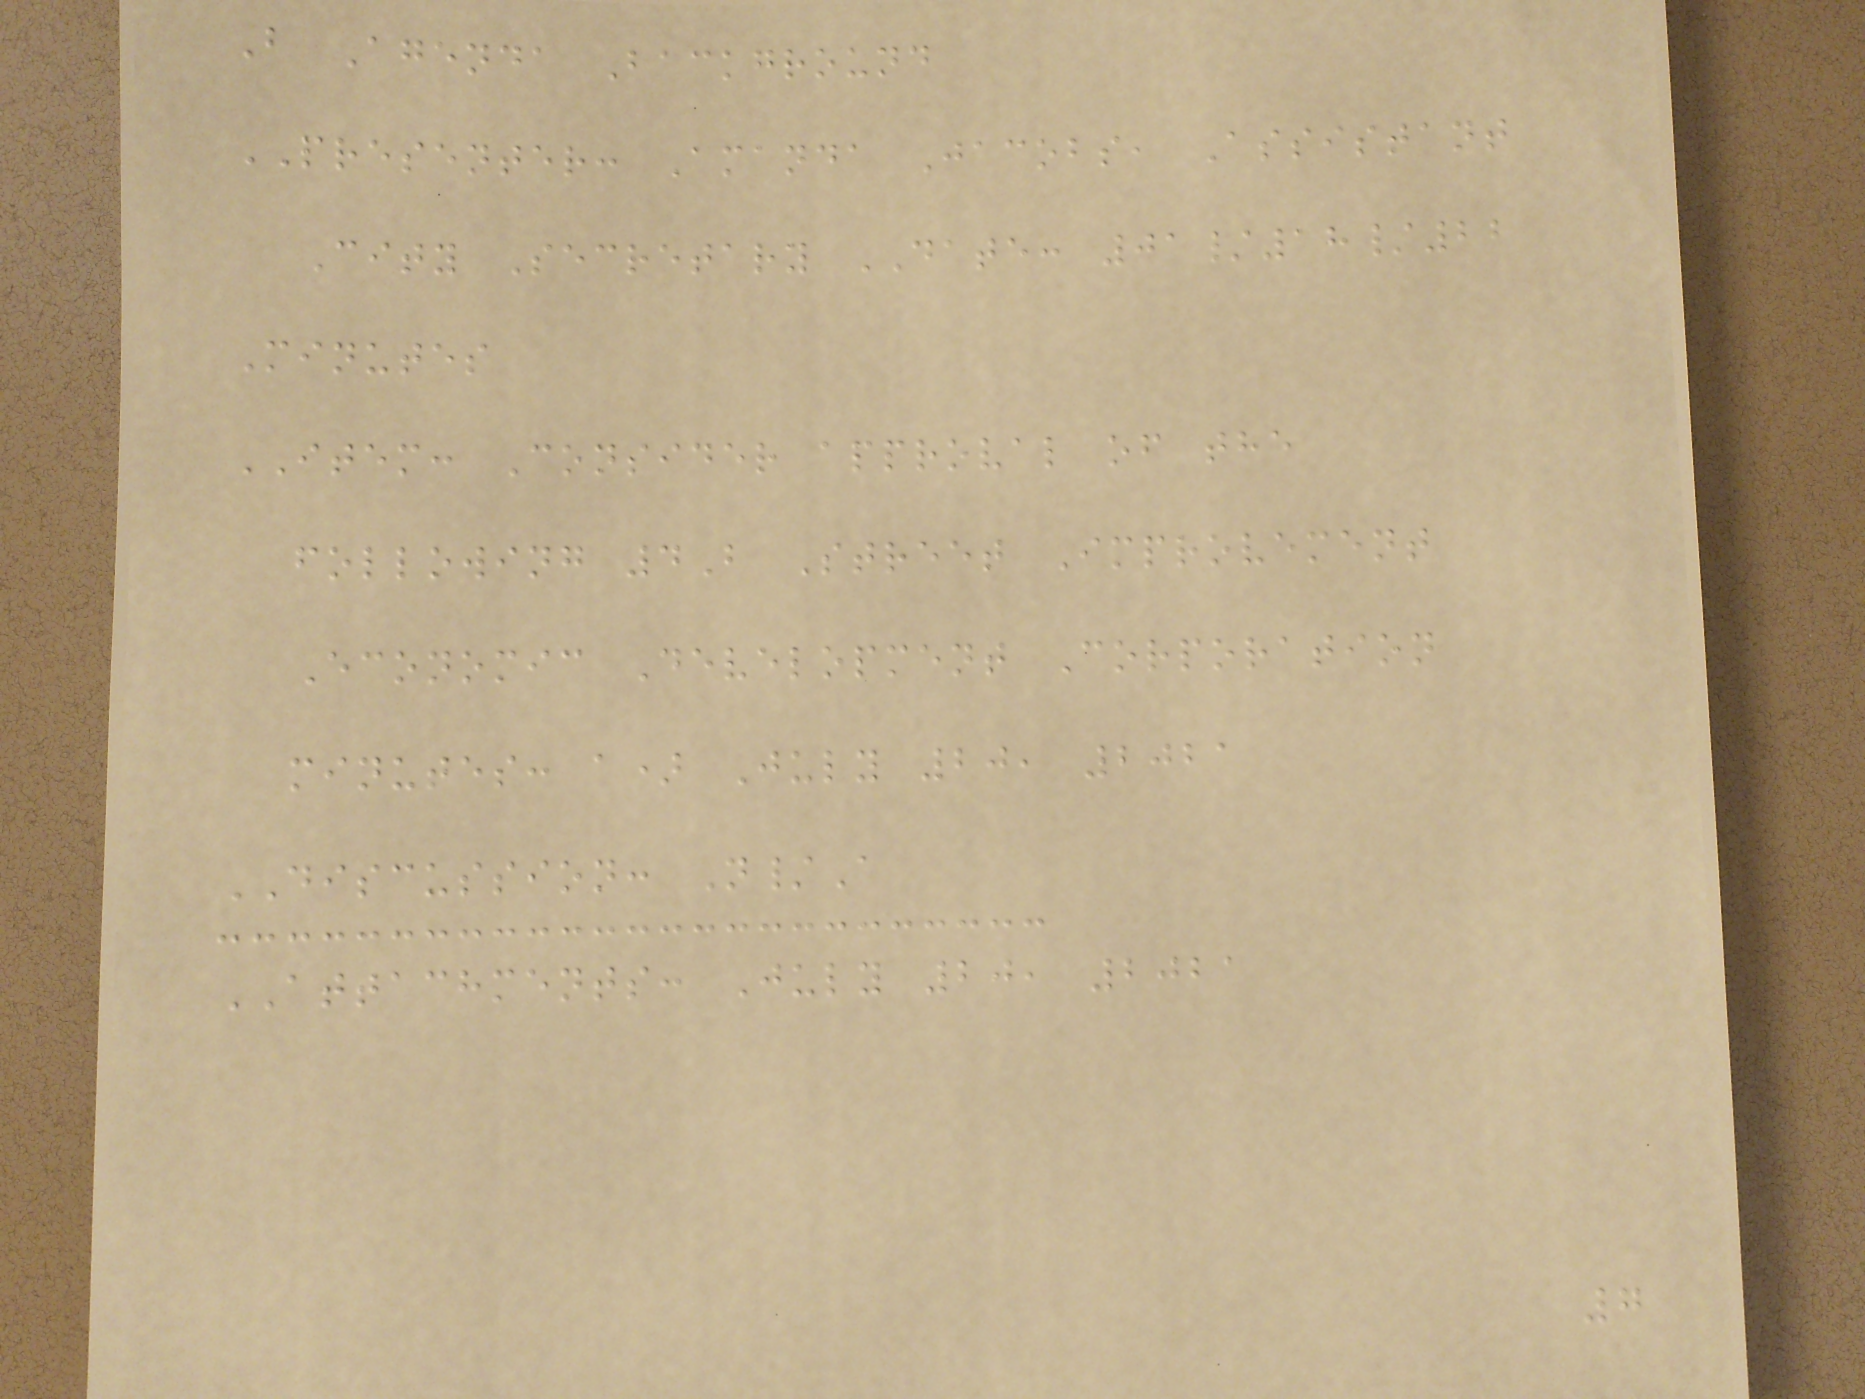B Agenda Background
PRESENTER: Amanda Jacobs, Assistant
City Secretary DATE: 01/18/22
Minutes
ITEM: Consider approval of the
following 4B Street Improvement
Economic Development Corporation
minutes: a) July 20, 2021
DISCUSSION: N/A
ATTACHMENTS: July 20, 2021
7
